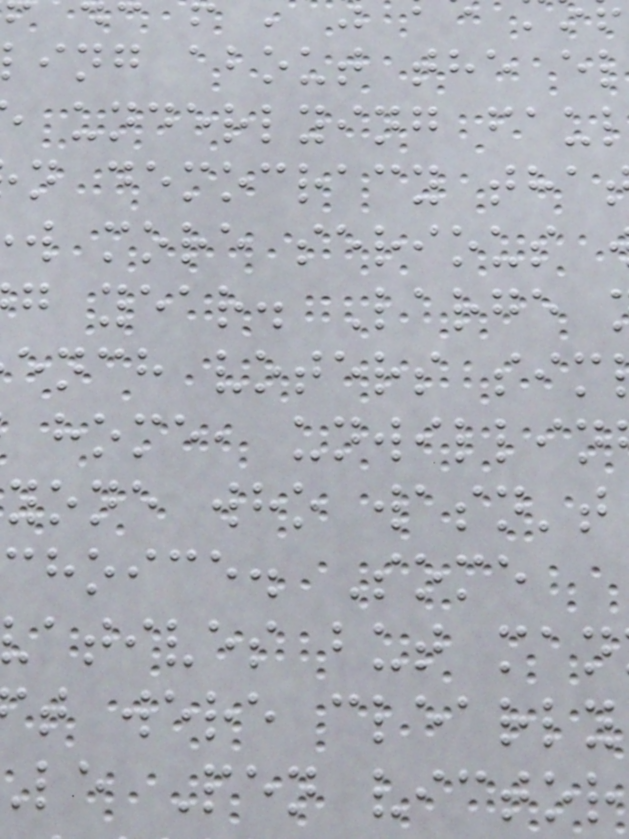ing about the el
underlying fau
n democracy tha
w more serious
g year. Large
ench voters sim
home, unwillin
yone who wasn't
choice. Some
atives but man
t were clearly
le Pen victor
